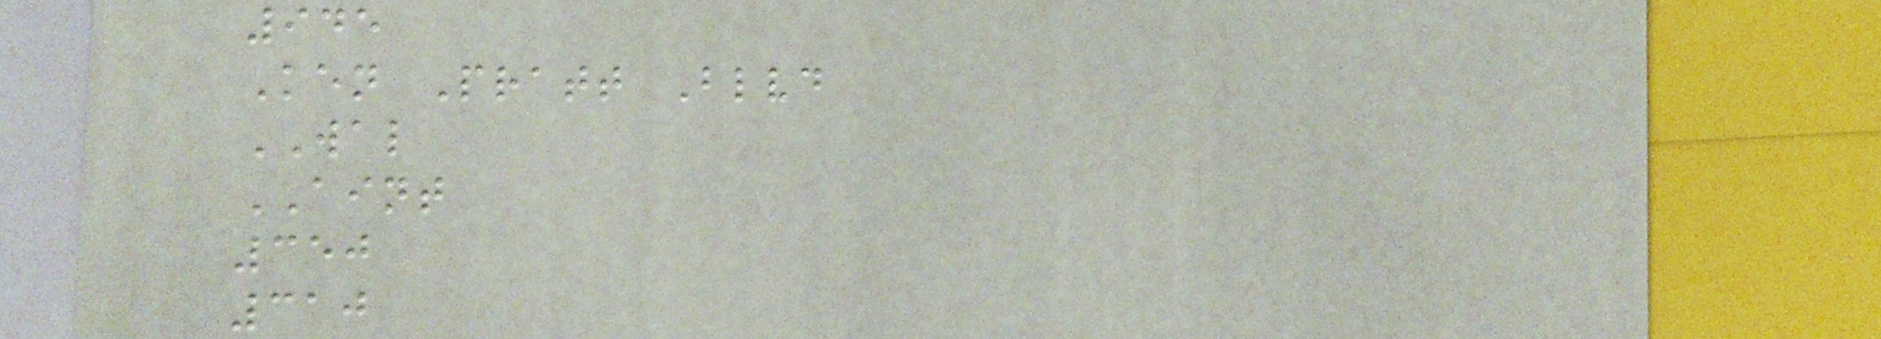945
Ken Pratt Blvd
WAL
AINT
350
310
